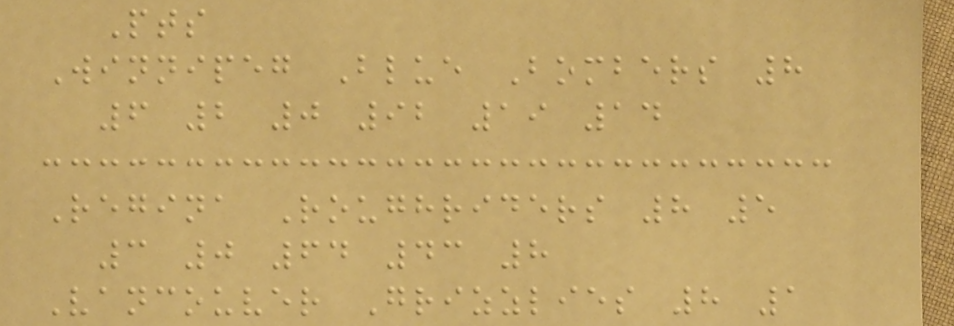Pts
Winnipeg Blue Bombers 8
6 2 0 92 19 14
Regina Roughriders 8 5
3 0 64 43 8
Vancouver Grizzlies 8 1
